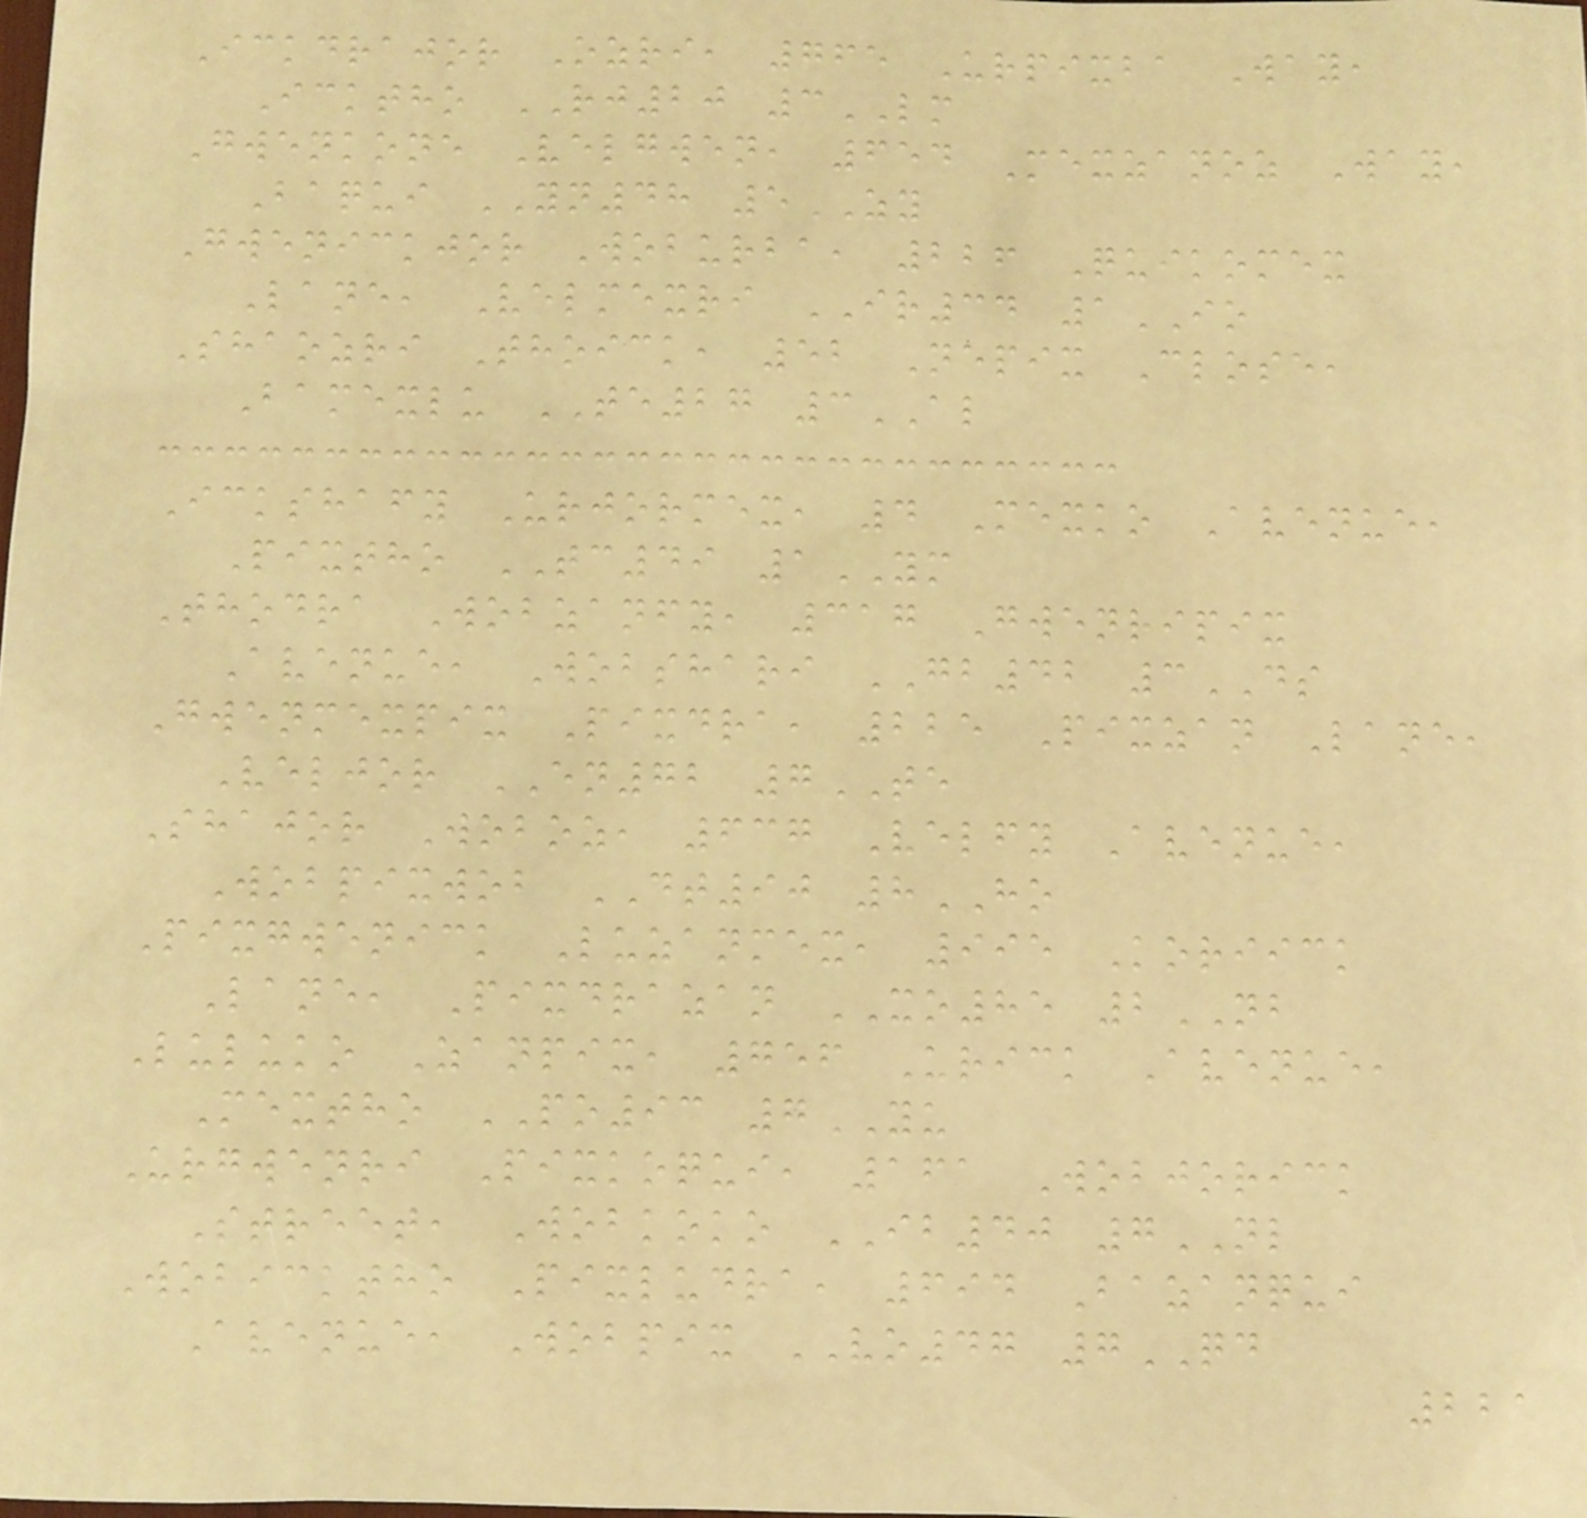Ickdrajor Ozri, 765 Urpixba Way,
Icktho RJ20 3LM
Gwenkone Velgwen, 654 Mexzanoz Way,
Baqui YN48 5ZY
Gwenickjor Woburba, 226 Quikomex
Lane, Velmexri IR34 1IO
Shaozri Thoick, 52 Nepix Close,
Bamexlu TE27 3AL
Ickshafy Urjormex, 4 Mexko Avenue,
Pixtho TC49 1YM
Thodra Wobzanfy, 317 Gwenripix
Avenue, Wobshari GB42 3DS
Gwenmexpix Pixdra, 225 Pixzan Lane,
Veljor EN72 7TE
Shajor Woboz, 637 Velfy Avenue,
Wobpixwob DT90 8HO
Pixgwenick Luzanmex, 995 Koriick
Lane, Pixdrazan XO85 2NB
Luluko Zanpix, 756 Urick Avenue,
Mextho PO93 7YU
Urgwenri Pixkoqui, 161 Wobjorick
Street, Wobkoko IB40 7NL
Wobicktho Pixludra, 694 Bazanqui
Avenue, Wobpix VO47 7QD
221
